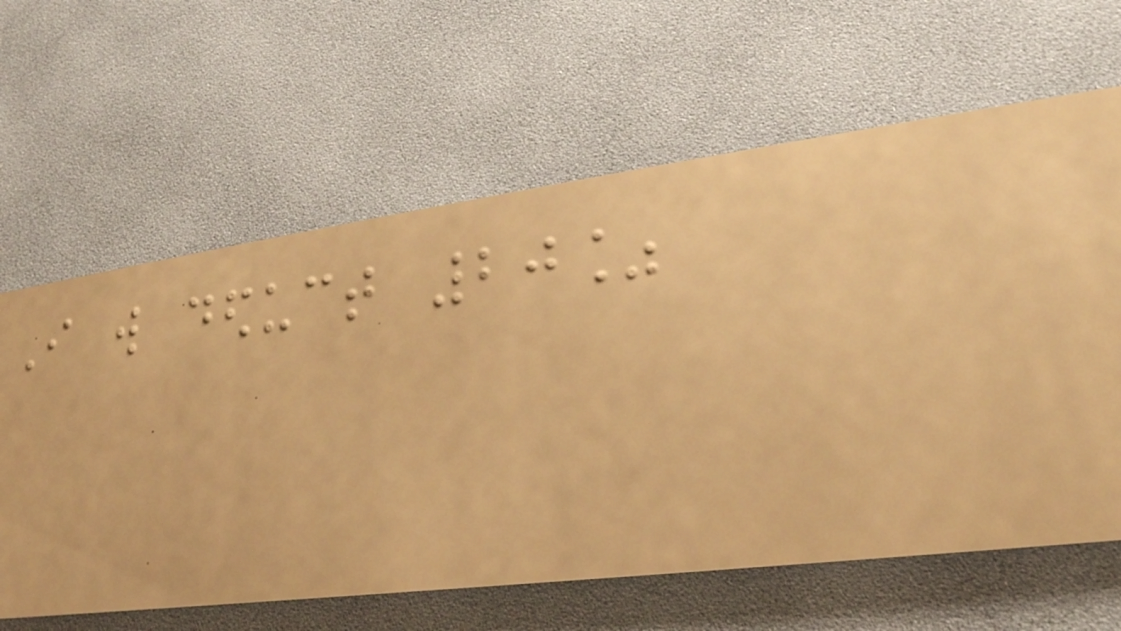I will deduct 20%
